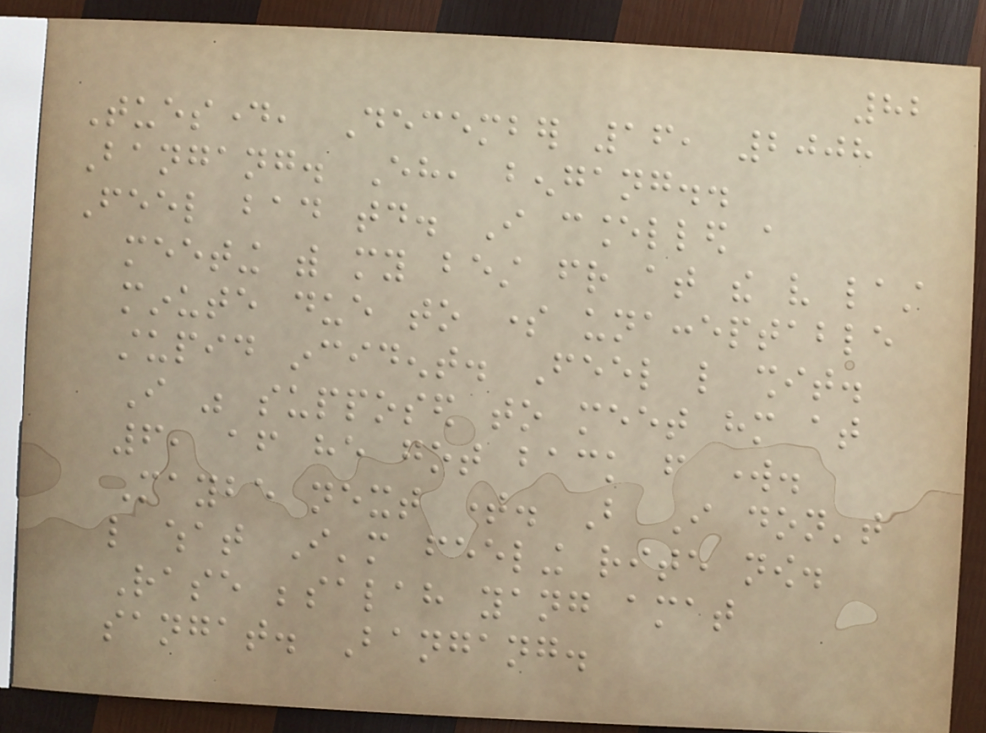82
Tuesday, December 16, 2008
Bangang. Eh, bengang..
Feel bad today. I cancelled a
meeting with my best friend at the very last
minute due to some unacceptable
stupid incident. Feel like shit.
I was supposed to meet him at
6, after he got back from work.
Maybe next time. But I don't
like what I'm feeling rite now.
Rase besalah yang amat
sangat. Bangang.
